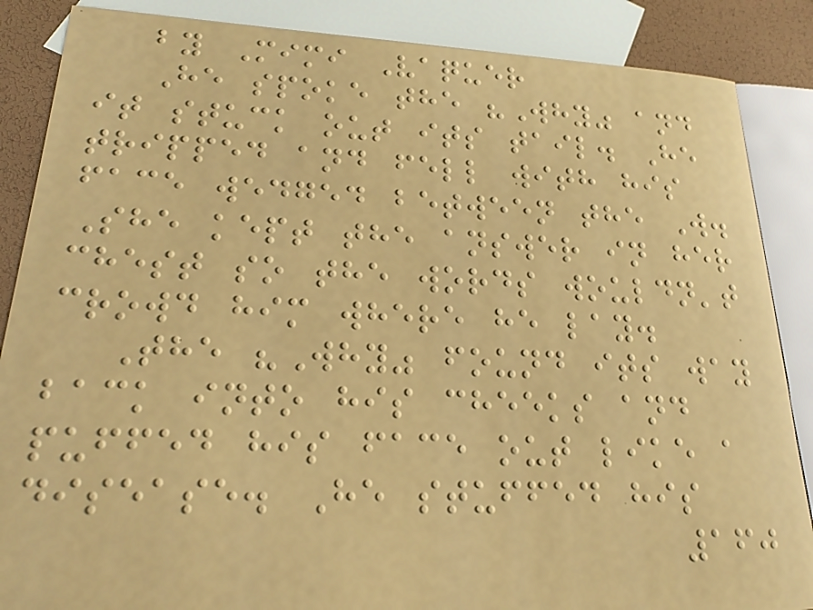by Mimi Vaquer
He spoke the "Why" and
it stuck out its tail. He
tripped and fell with his
face wedged between the W.
She kept the answer in her
chest so the words wouldn't
crowd him where he lay.
The "Why" found its way
back into his cheeks and
puffed his face out like a
disease. He stuffed his
160
